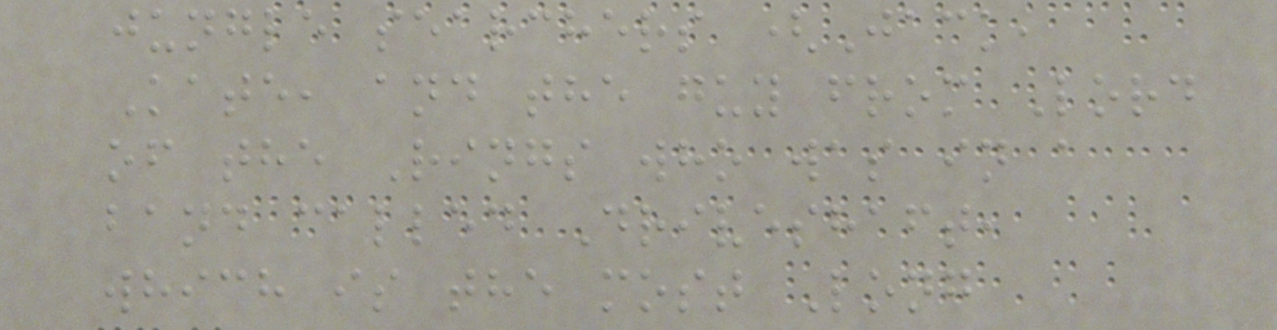jungle searchers (Jack,
Kate, and the guy from Lord
of the Rings who was in a
band called Driveshaft,
which is the most Long
